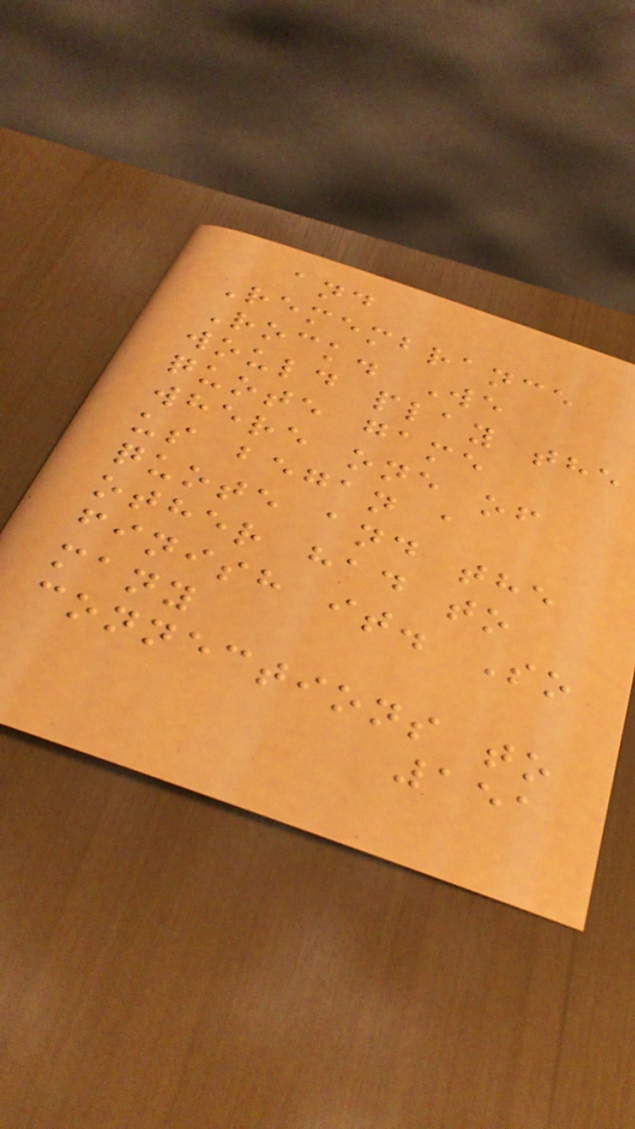and
Remembrance
Rock. We
would play the
quote game
where one of
us began a
quote and the
other had to
finish it. So
many
connections to
151
